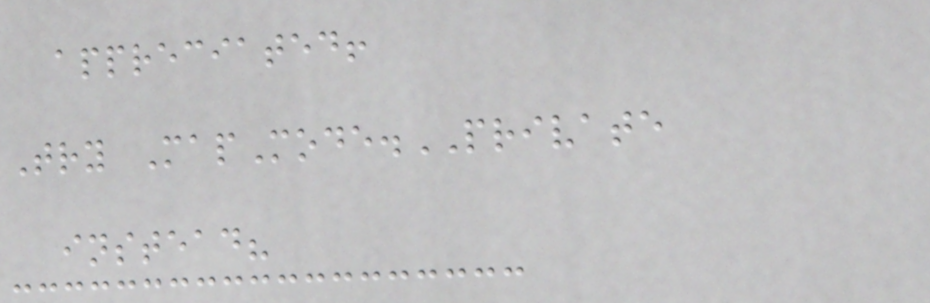appreciated!
Try MapMode.PRIVATE
instead?
